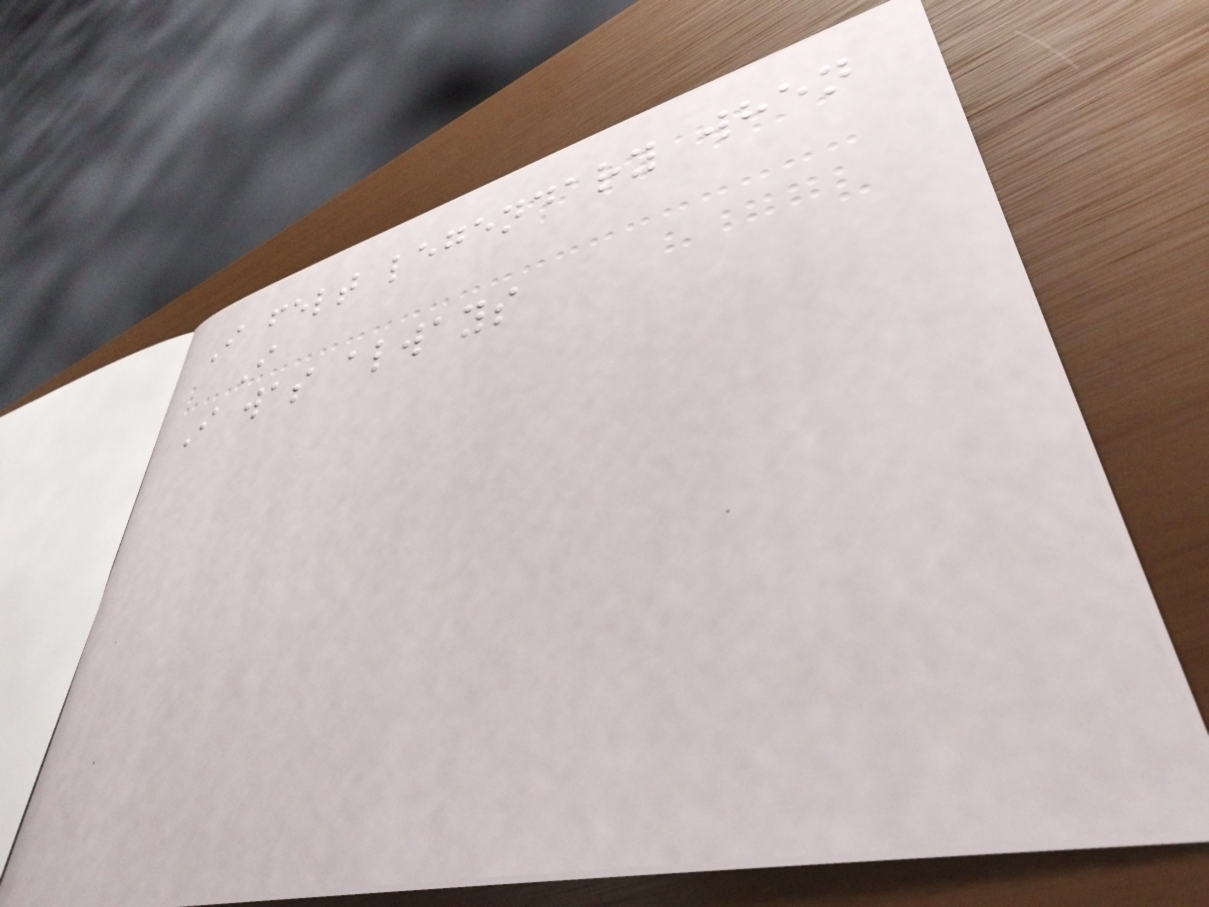I felt legendary when
I
I was always
